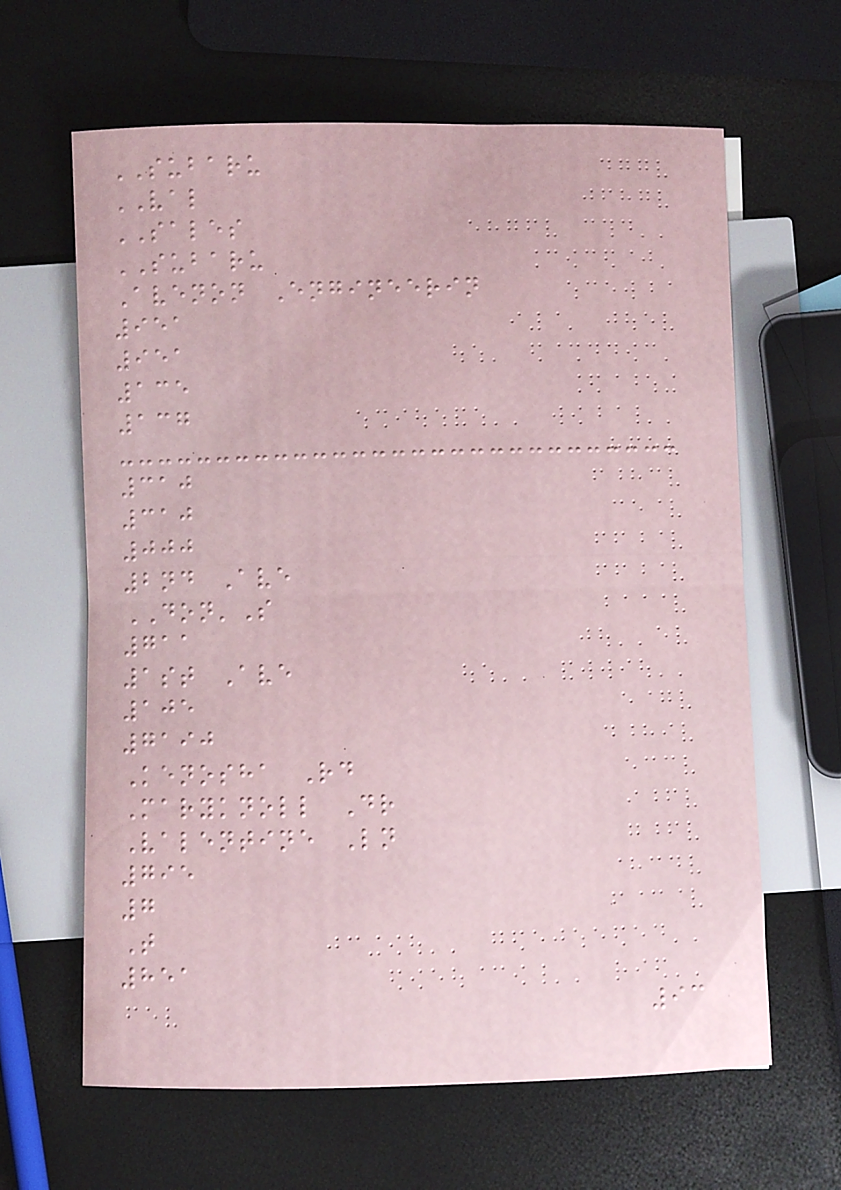SUBARU
VAL
SALES
SUBARU
Avenon Engineerin
951
951
135
137
310
310
000
2nd Ave
DON'S
711
1st Ave
105
7190
Kenosha Rd
Maryknoll Dr
Valentine Ln
795
7
T
851
93
